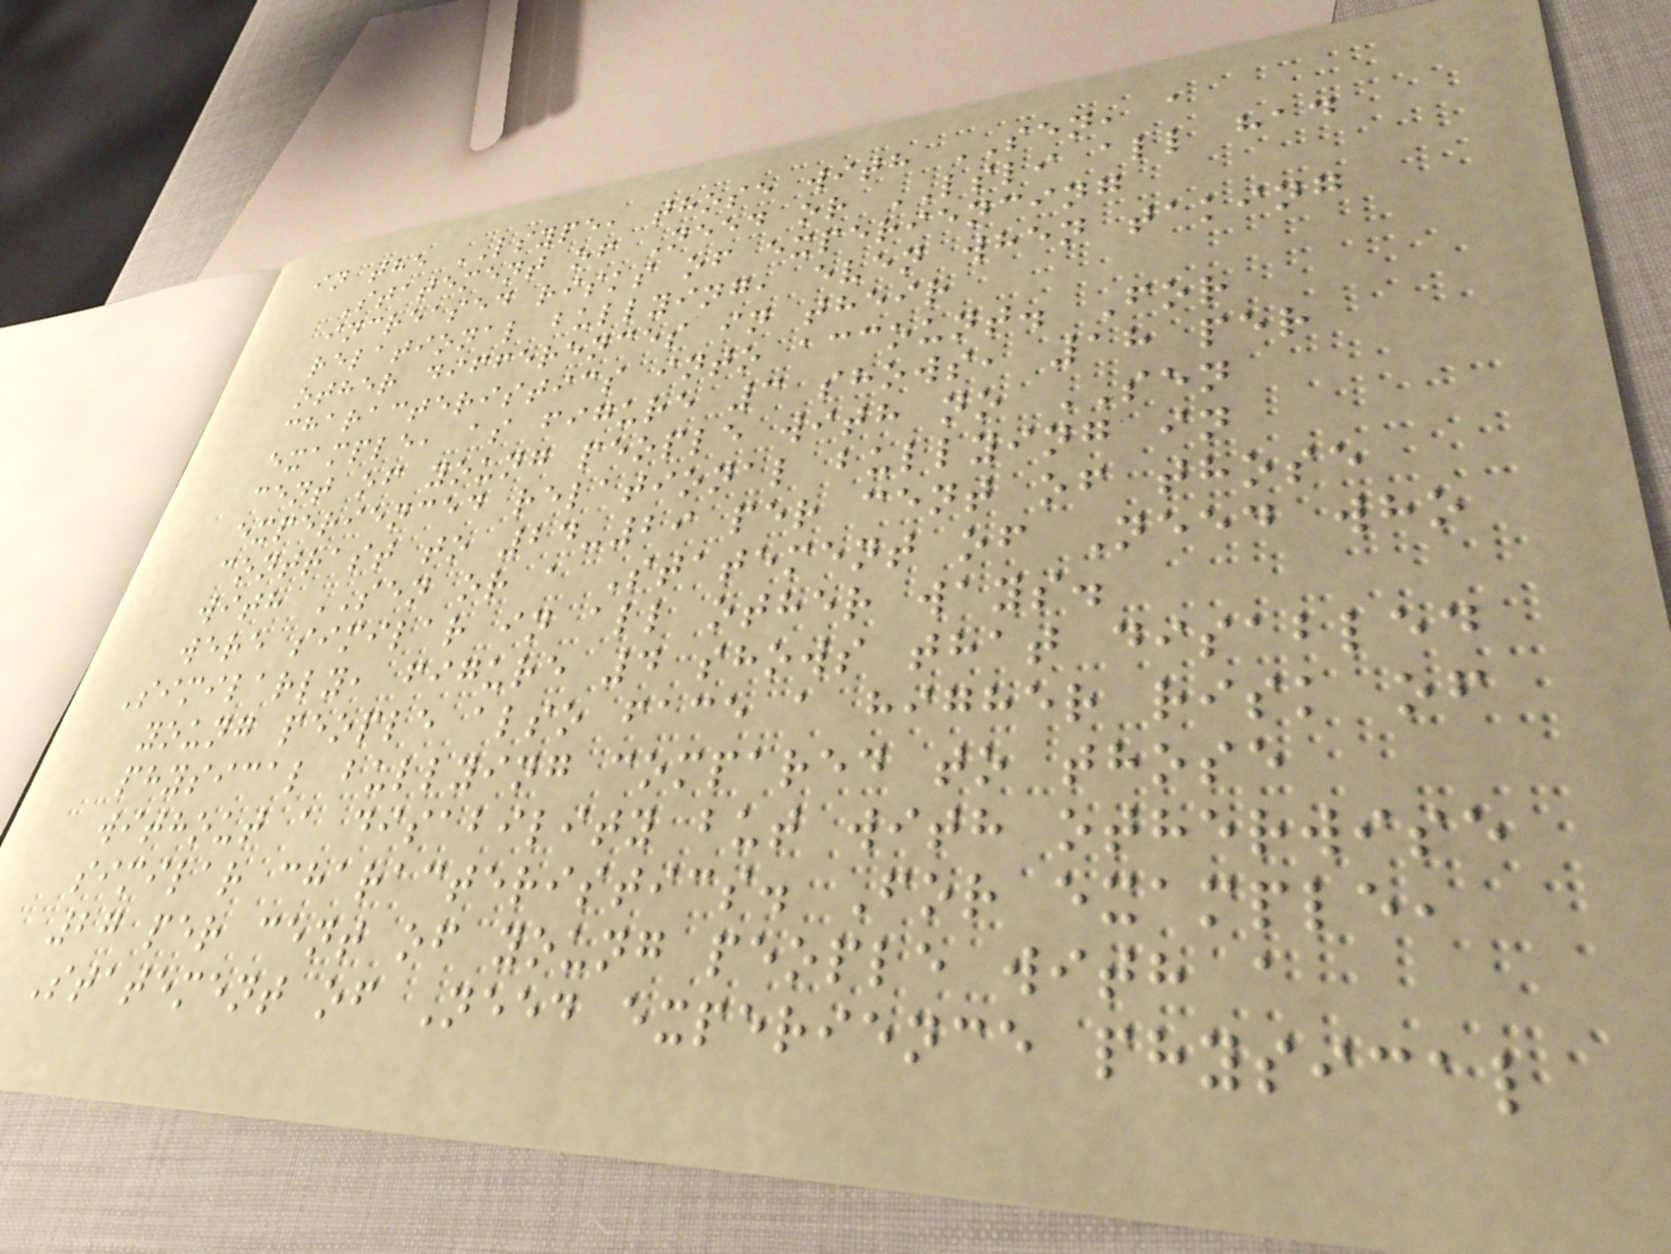in the LSYPE, those with SEN, a
Statement of Need or LSLI all had
increased risks of experiencing
relational bullying, even when taking
other differences in their
characteristics into account. For
example, as figure 3 shows, 18 per
cent of young people with no SEN
experienced relational bullying in
contrast to 24-29 per cent of those
with SEN or a Statement of Need who
were similar in all other ways.
Similarly, figure 4 shows that disabled
young people also face a higher risk of
physical bullying compared to those
without a disability but with otherwise
similar characteristics. For example,
27 per cent of young people with a
Statement of Need experience physical
